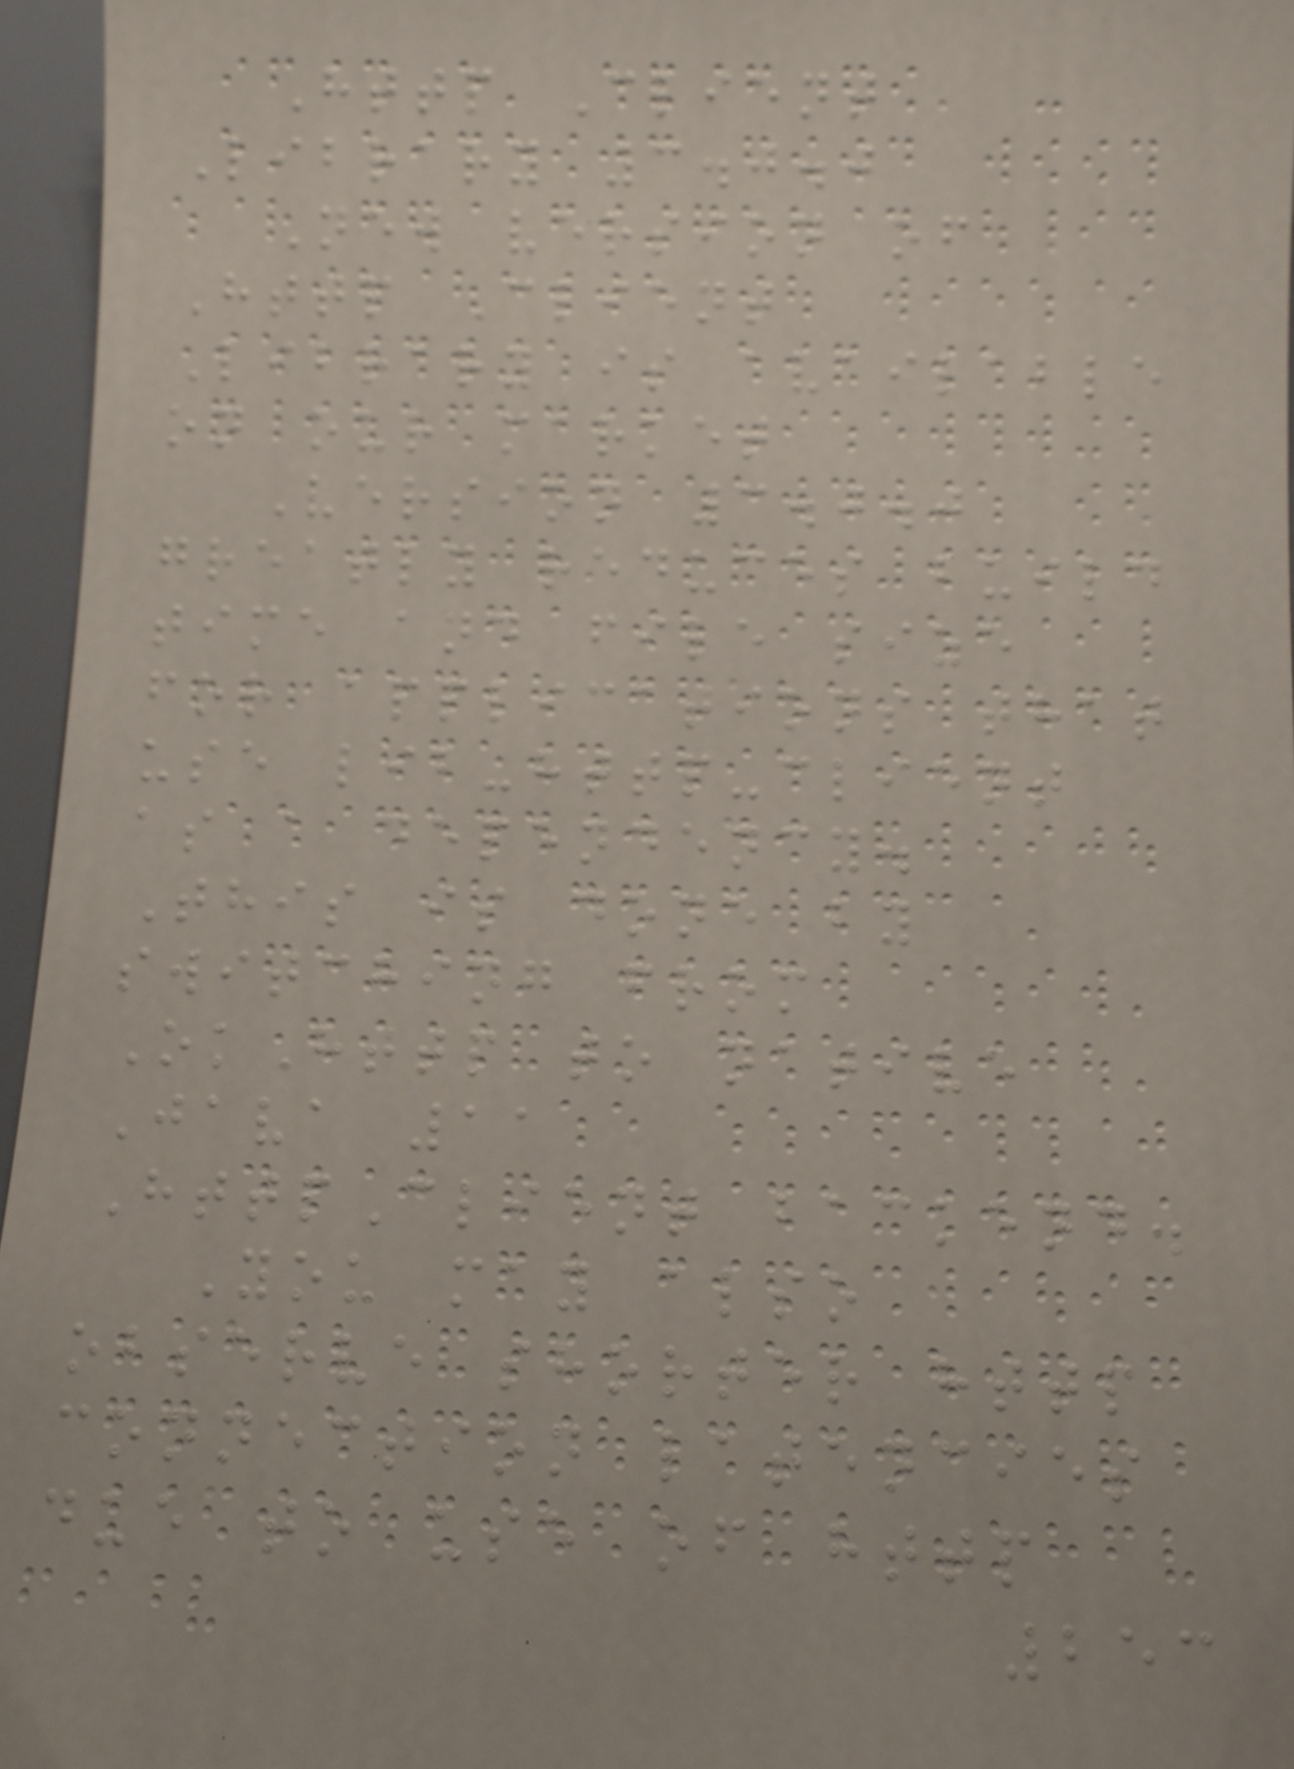Http Client
Library 3.0.0
New version of
Http Client
Library is available
on our market
Version 3.0.0
greatly reduces build
time and file size
for applications that
use lib-http-client
as a dependency.
This is done by
switching from
OkHttp to native
Java 11
HttpClient backend.
You may also
observe shorter http
connection latencies
due to use of http
253
